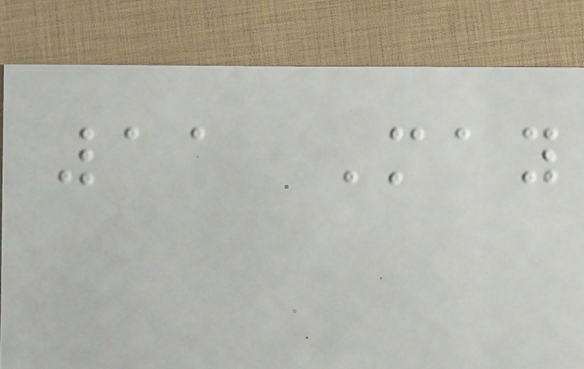11 May
